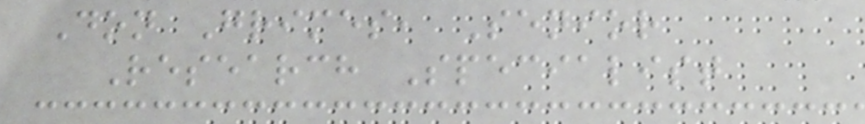Don Grimes, Senior
Research Specialist
